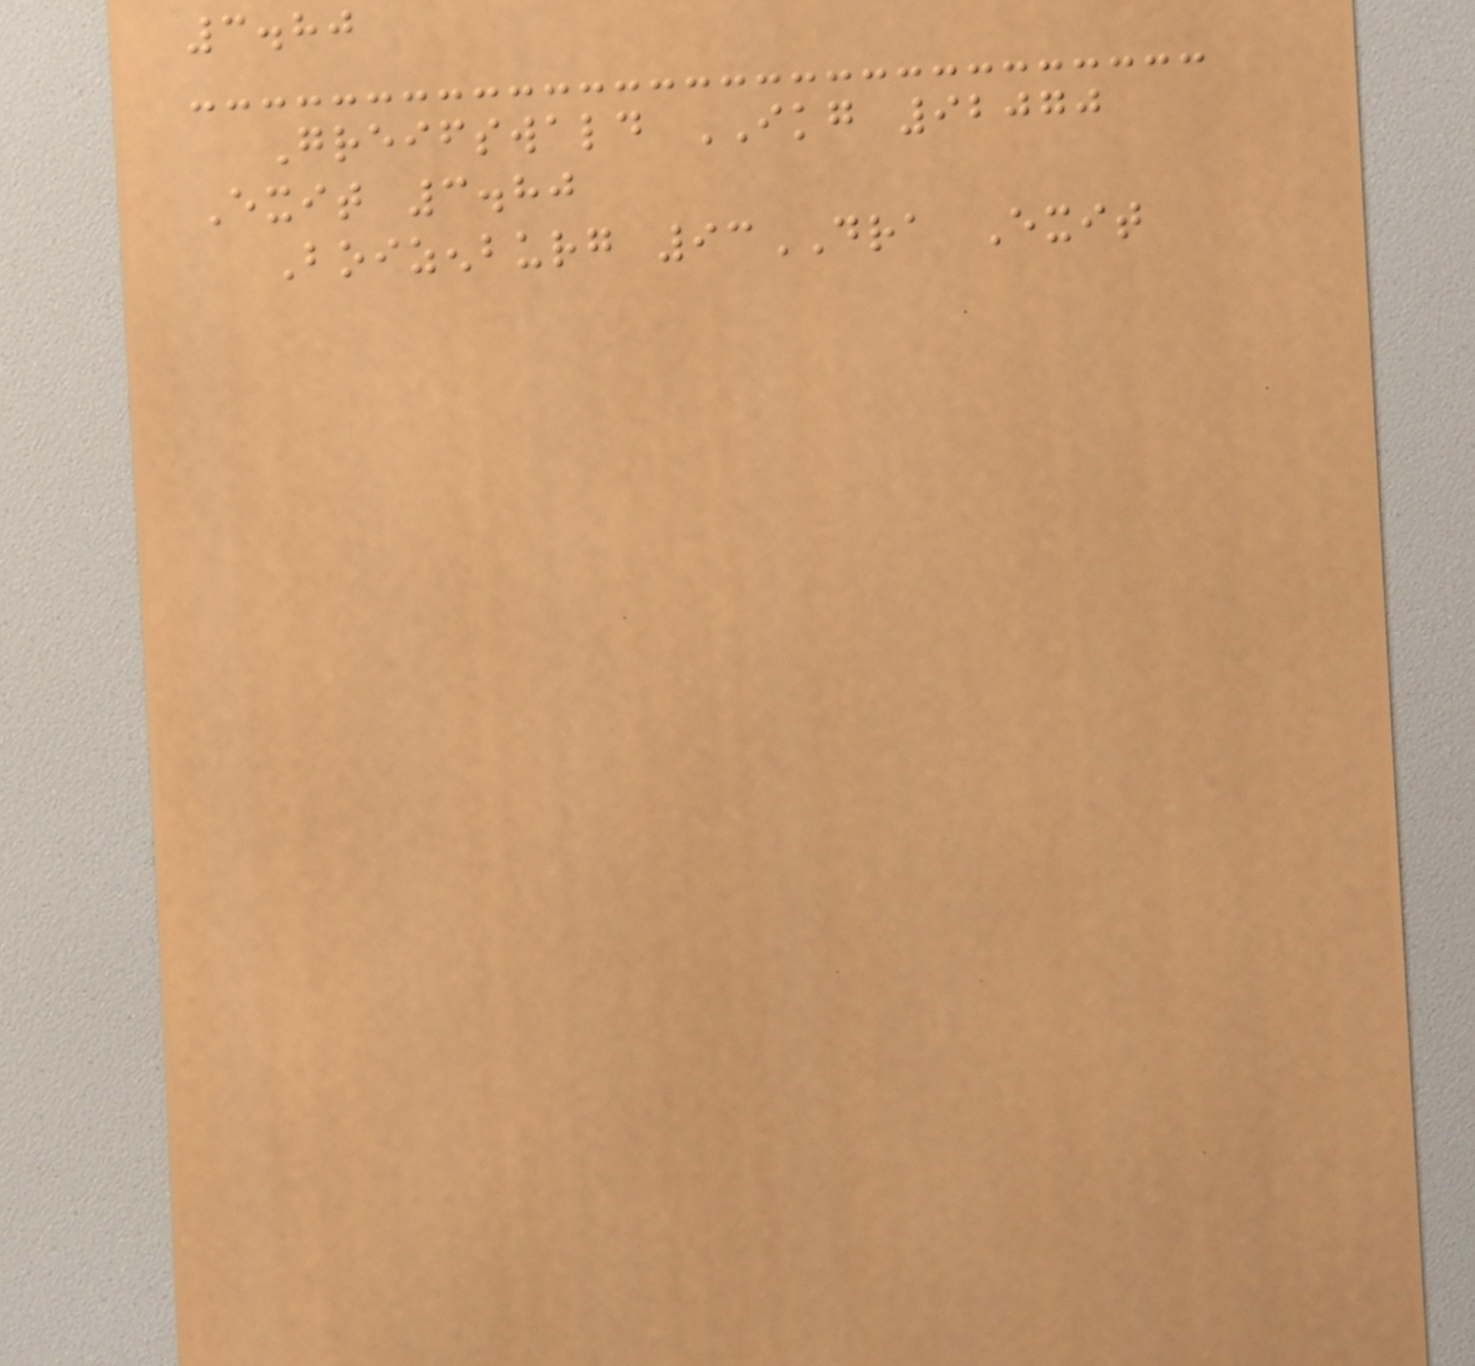3.80
Greifswald IKG 92070
Exit 3.80
Boizenburg 93DRA Exit
